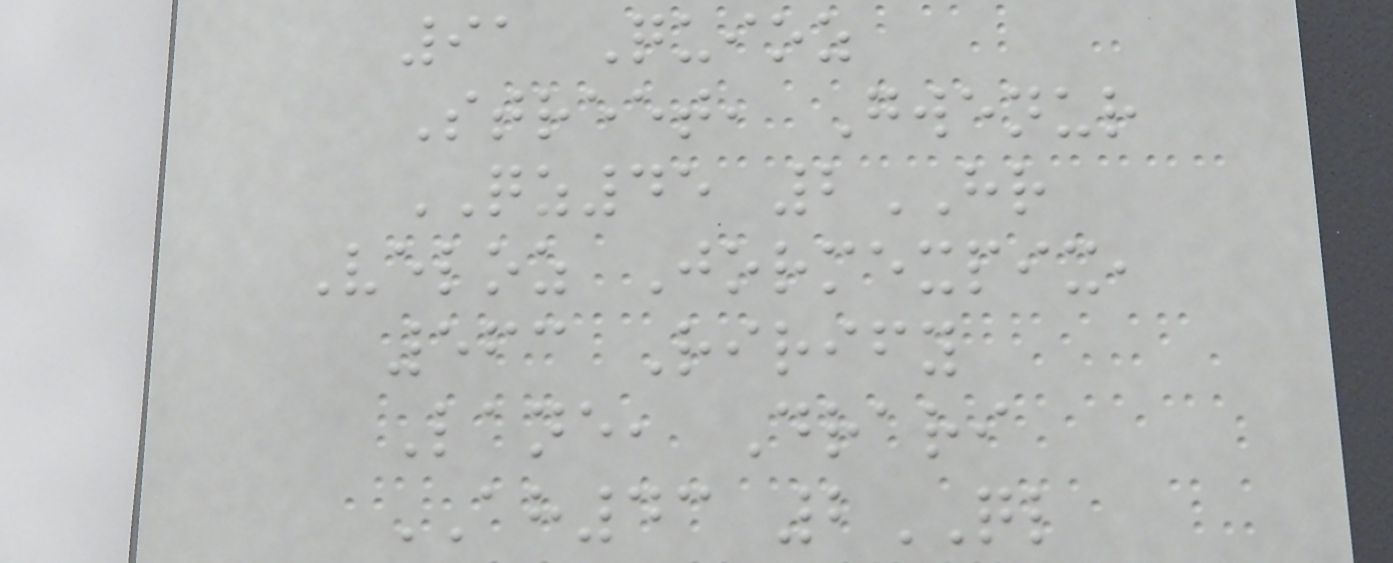91 Quioz
Street, Gwenur
QZ45 2HR
Veloz Jormexpix,
563 Rirify
Lane, Drari
AH43 2QL
